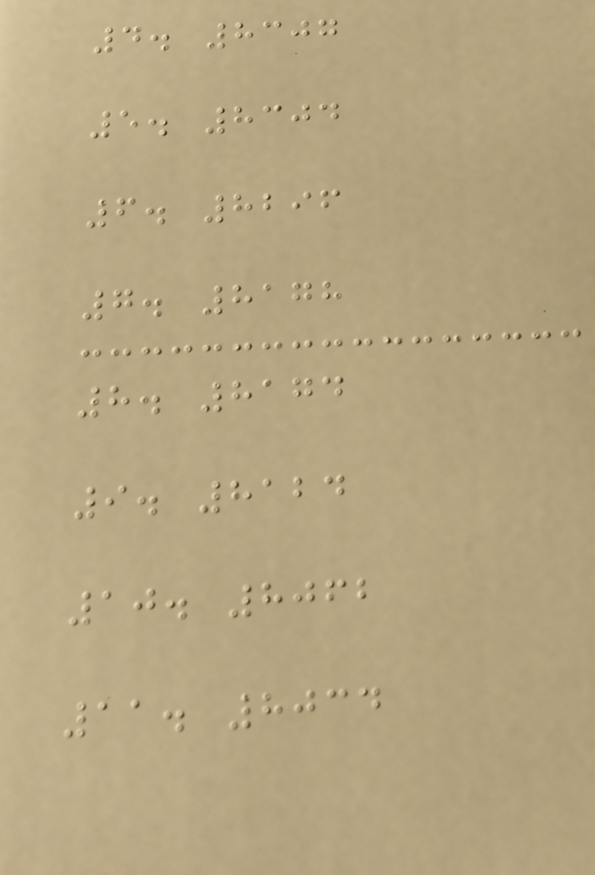4. 8307
5. 8304
6. 8296
7. 8178
8. 8174
9. 8124
10. 8062
11. 8034
